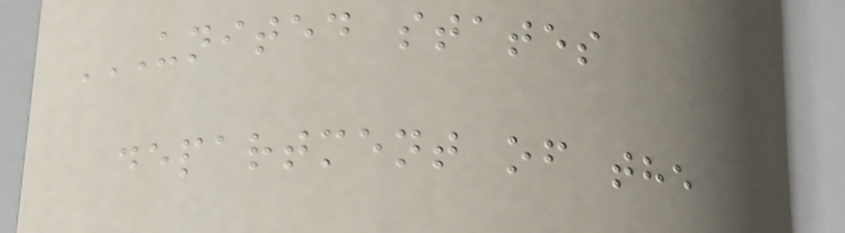UNITED STATES
DEPARTMENT OF THE
